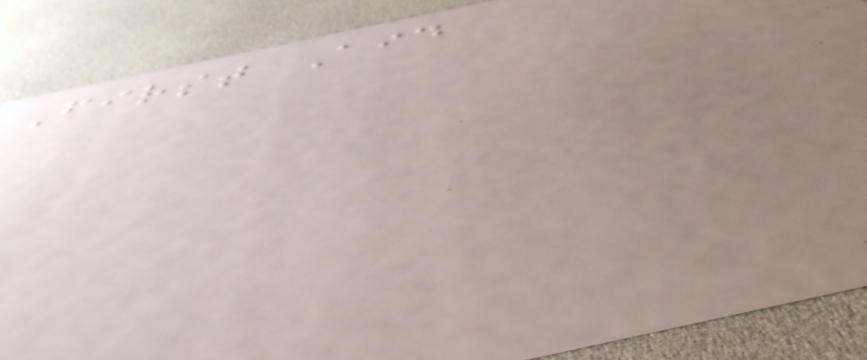First Aid
